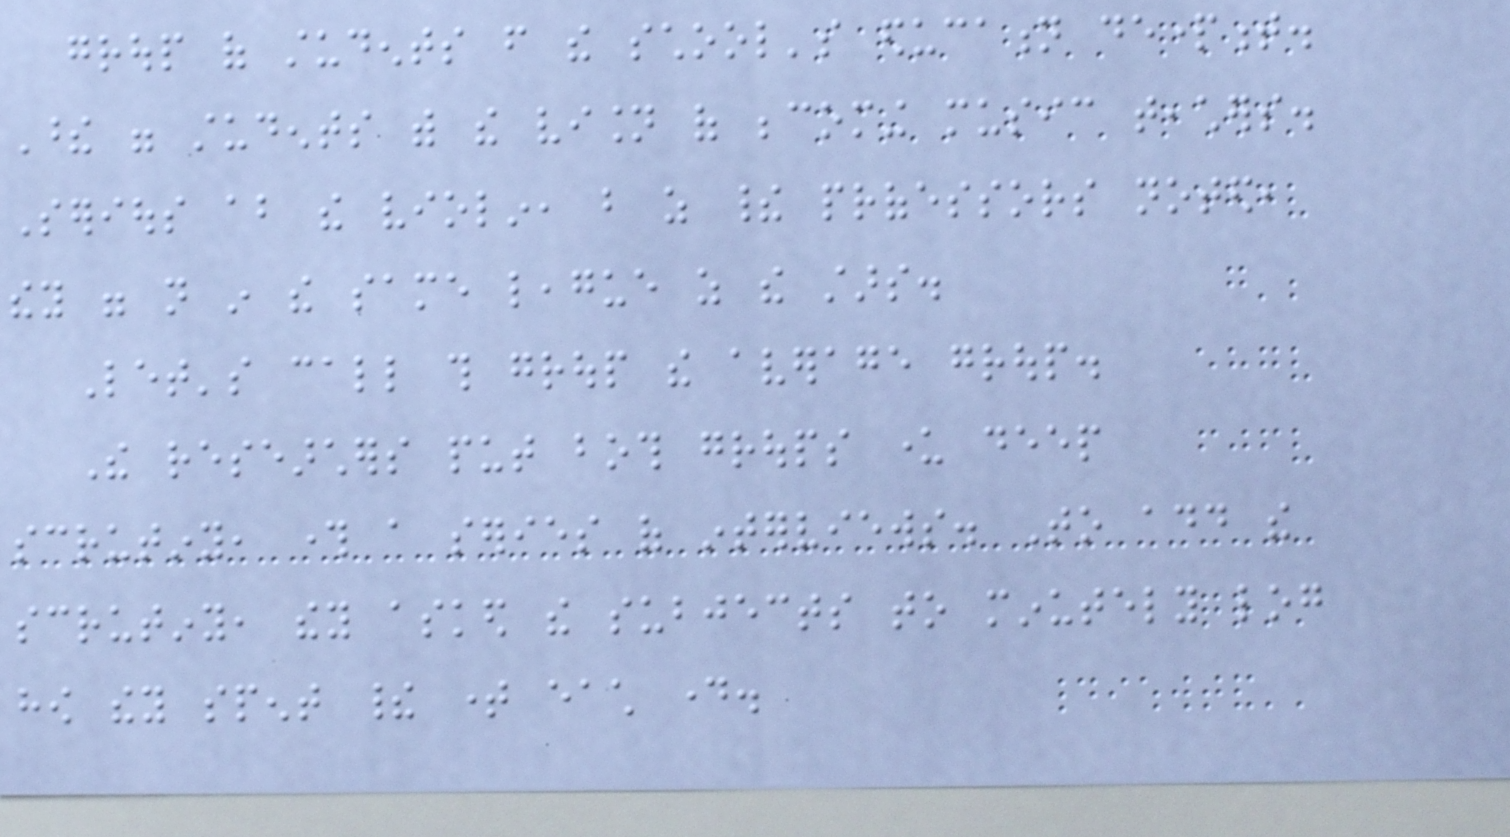group of students from the school's education department.
These were students with the vision of becoming music teachers.
Serious about the violin, but as their professors noted,
they were not in the same league as the stars.
Let's call this group the average group.
The researchers put both groups under deep
scrutiny, through a series of interviews. To add the
scrutiny, they asked the subjects to minutely log
how they spent their time each day.
